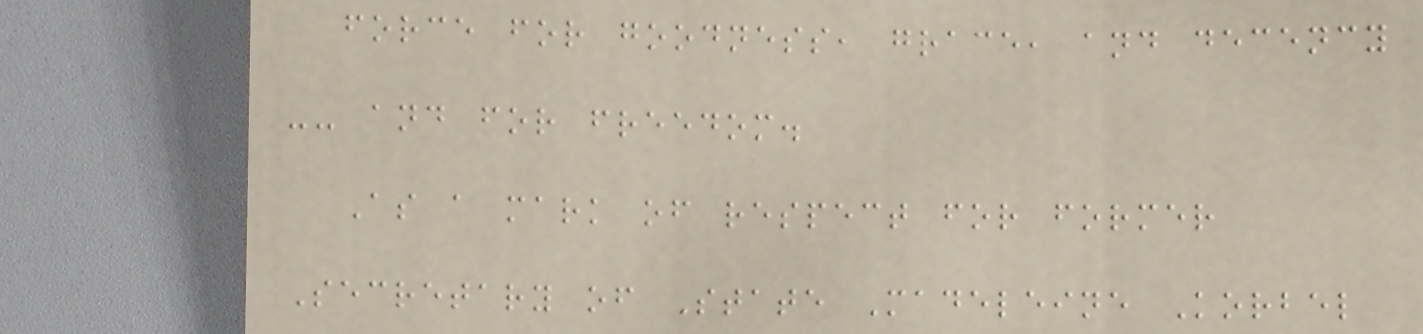force for goodness, grace, and decency
-- and for freedom.
As a mark of respect for former
Secretary of State Madeleine Korbel
